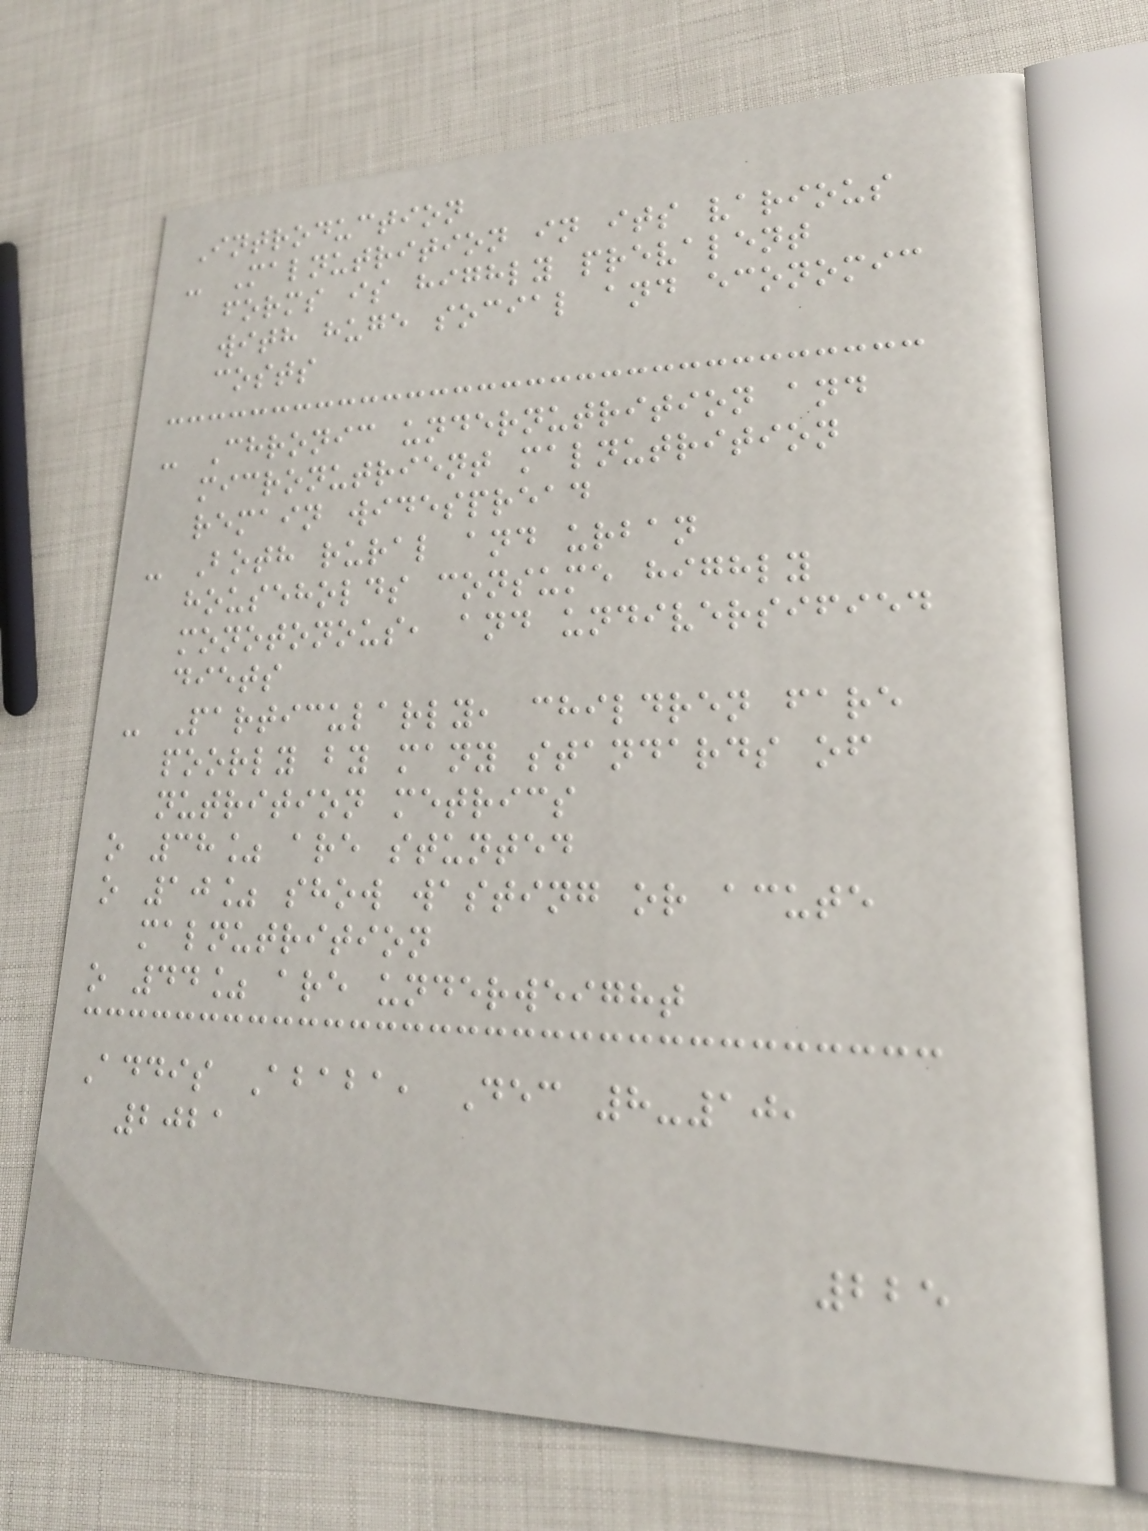Introduction
- Malnutrition in its various
forms is highly prevalent
with huge social and economic
costs
- Chronic undernutrition and
micronutrient malnutrition
remain widespread
- Both rural and urban
households consume highly
monotonous, and undiversified
diets
- Particularly, children fare
poorly by many standards of
nutrition metrics
o 38% are stunted
o 10% show wasting or acute
malnutrition
o 44% are underweight
Addis Ababa, Dec 8-10,
2021
225
